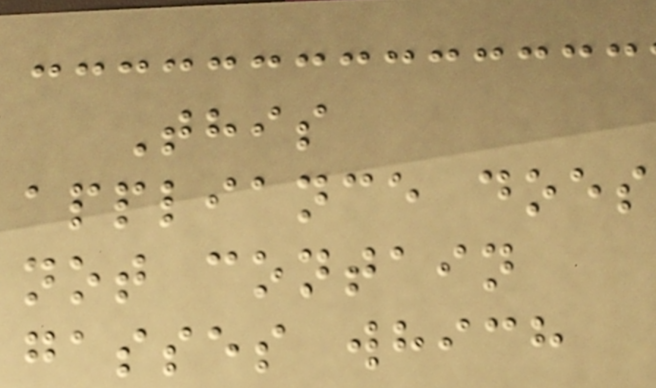This
appliance does
not contain
gasses which
